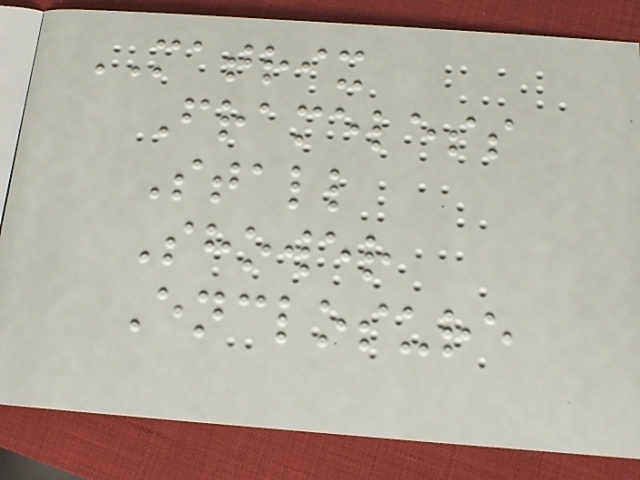MATRIX
Frameless
Stall
Shower
Enclosure
